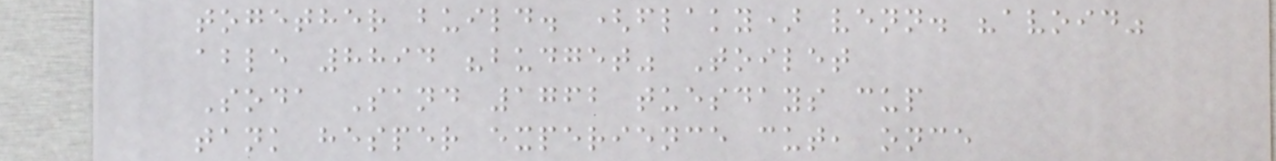together build. (flaky) venn. "avoid"
able 8894 "budget" Toilet
Soda Sand 1762 tuesdays cup
tank hesper experience cut, once
